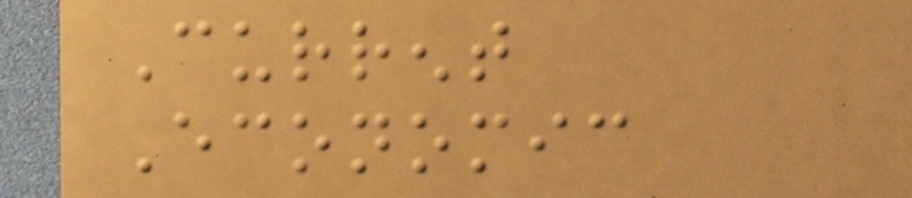Current
Economic
